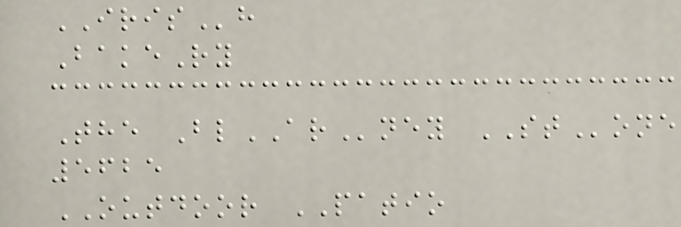IRISh
BakeRy
The BlARney STone
5625
OUTDOOR PATIO
